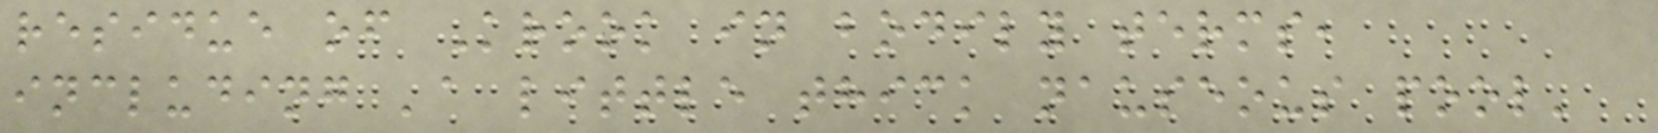residue of Krook in bodily terms,
including 'a little thick nauseous pool'
